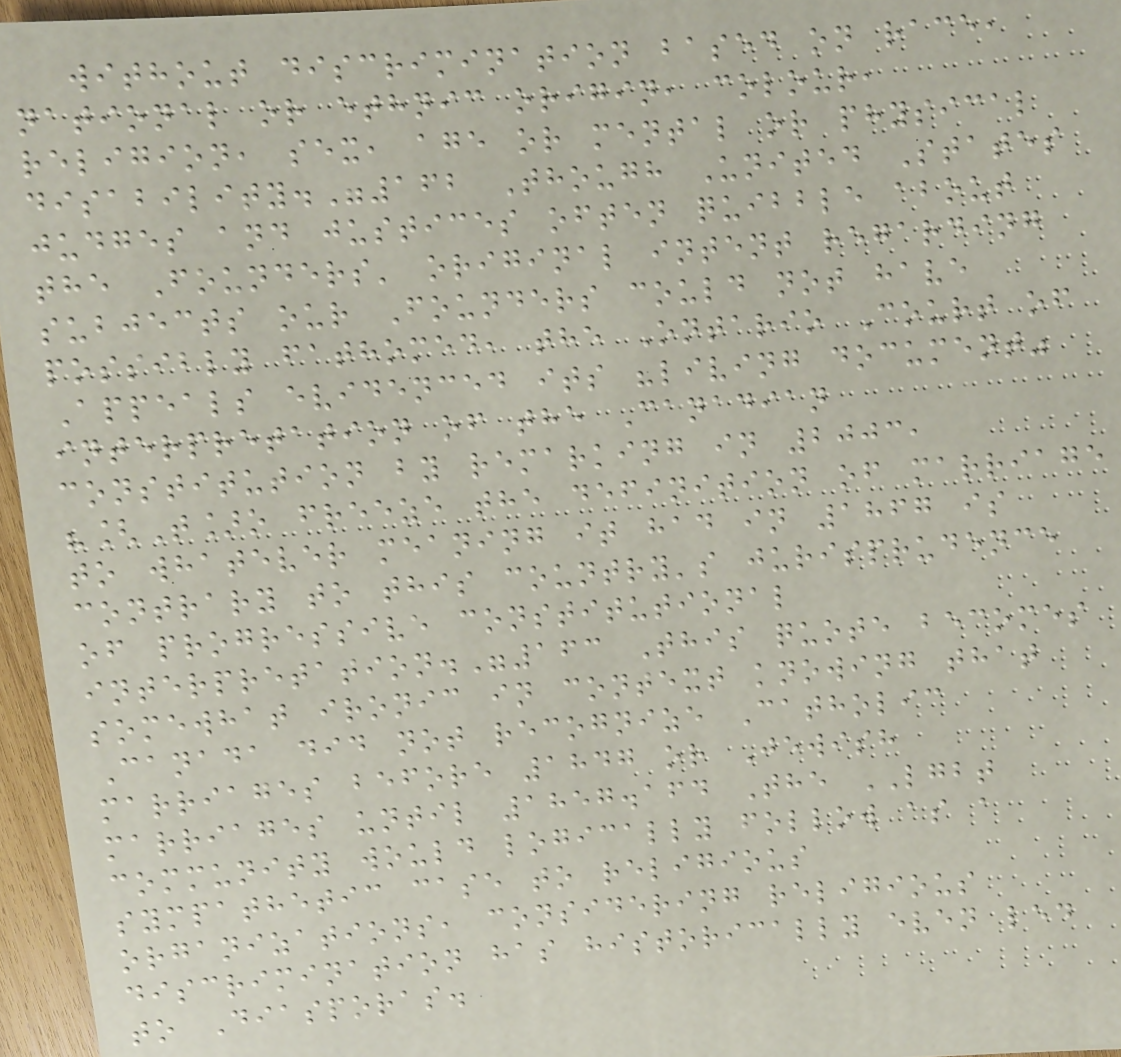without discrimination based on race,
national or ethnic origin, colour,
religion, sex, age or mental or physical
disability."162 Though United States
judges and justices often quibble about
the Founders' original intent regarding
subjects our Founders could not have
possibly fathomed, the Ontario Court of
Appeals evidenced its "living document"
interpretation of the Canadian
constitution by remarking in 2003,
"[T]o freeze the definition of marriage
to whatever meaning it had in 1867 is
contrary to this country's jurisprudence
of progressive constitutional
interpretation."163 This quote becomes
somewhat ironic in context knowing that
Canada did not recognize Catholic
marriages before 1847 or Jewish
marriages until 1857.164 The LGBT
community would logically follow as a
sympathetic case to religious
organizations, considering religious
discrimination has historically even led
to Diasporas.
